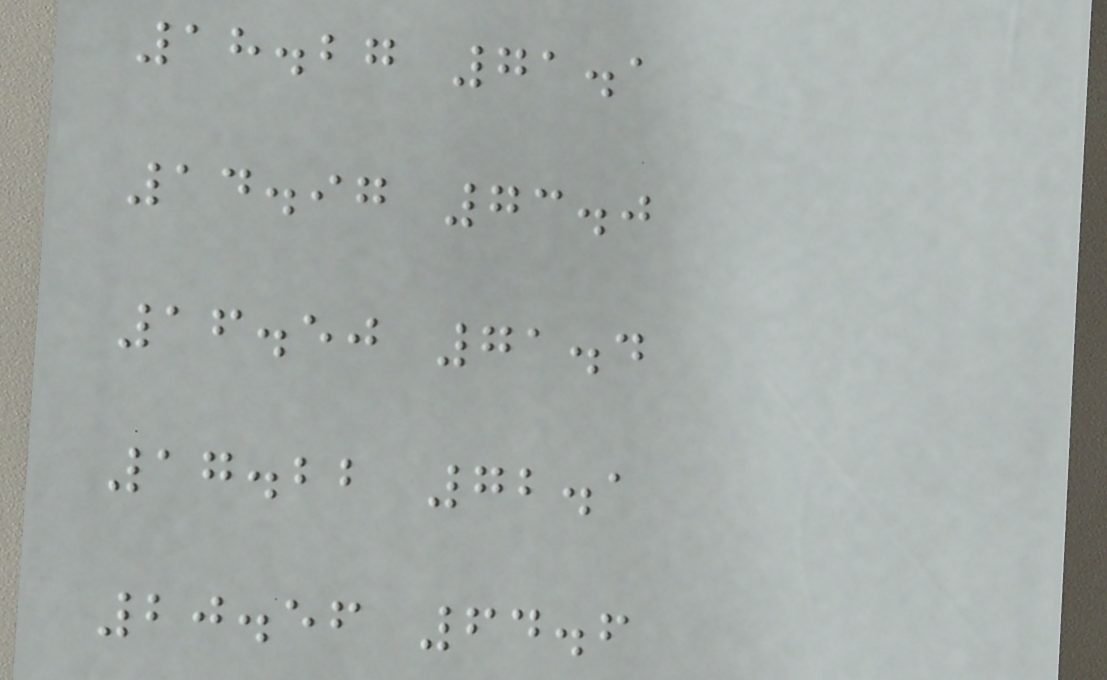18.27 71.1
14.97 73.0
16.50 71.4
17.22 72.1
20.56 64.6
